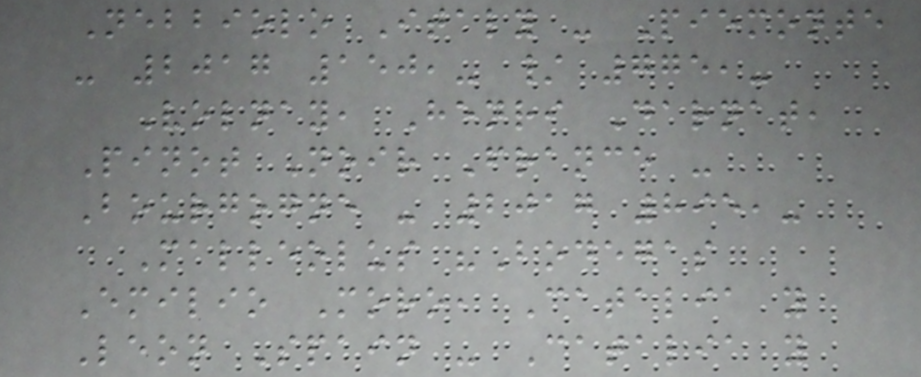Nebbiolo Italy - Piemonte
- 2017 150,- / 775,-
Volnay, Henri Darnat,
Pinot Noir France -
Bourgogne - 2017 895,-
Malleolus "Bodegas
Emilio Moro, Catalia y
Leon Spain - Catalia y
